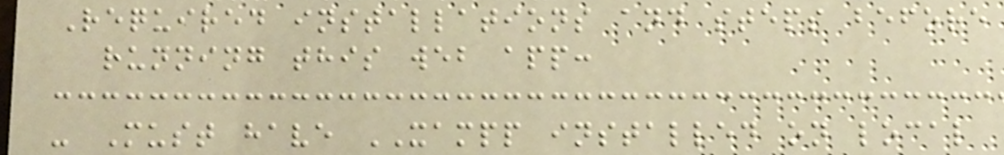Required installations and steps before
running this web app:
- Must have XAMPP installed on local
